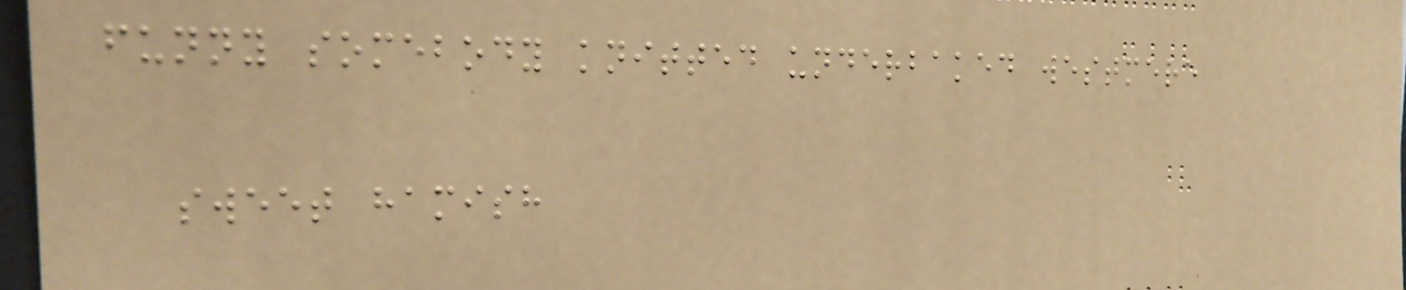funny somebody knitted underbaked westmere
sweet hamish
